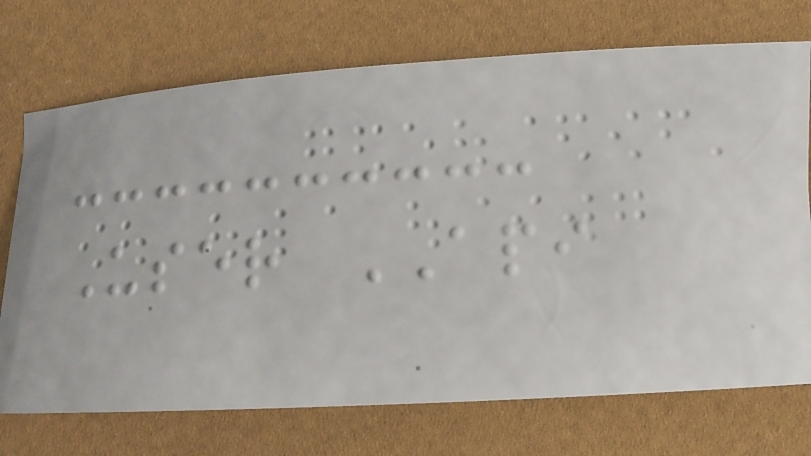User API
